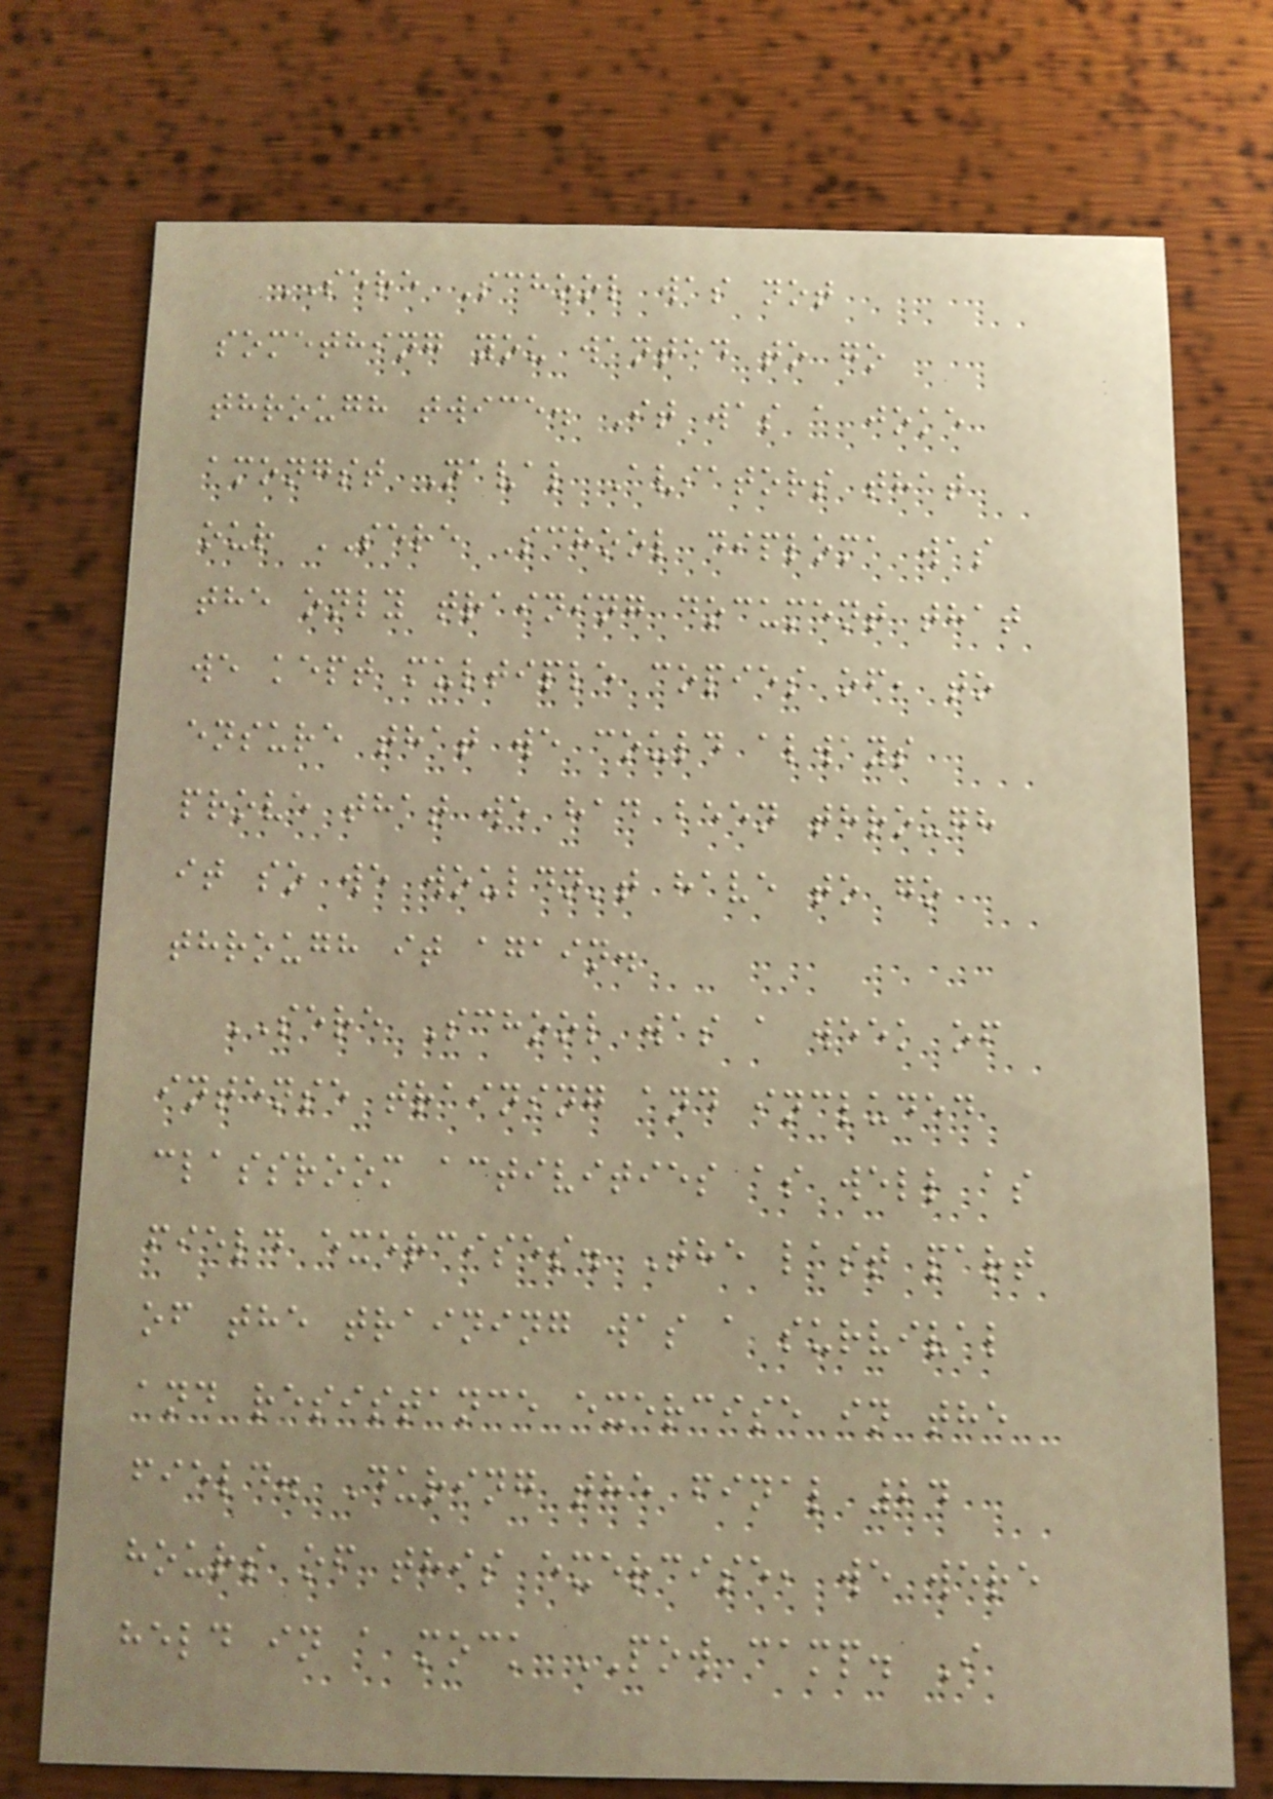SERE School was not
something you wanted to go
through twice. It was a joke
amongst Naval Aviators that
our SERE School diploma was
the only training document that
we kept multiple copies of, to
ensure that we could always
prove that we had been through
it so we wouldn't have to go
through it again.
SERE School was a week of
intense training and included
classroom activities as well as
field exercises. The last part
of the training was a survival
and resistance exercise in the
field. During the final 24
hours of this exercise, we were
held in a mock POW camp. I
